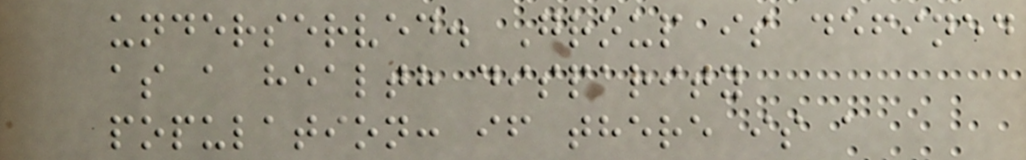underserved. Group is defined
as a health disparity
population: if there is a
